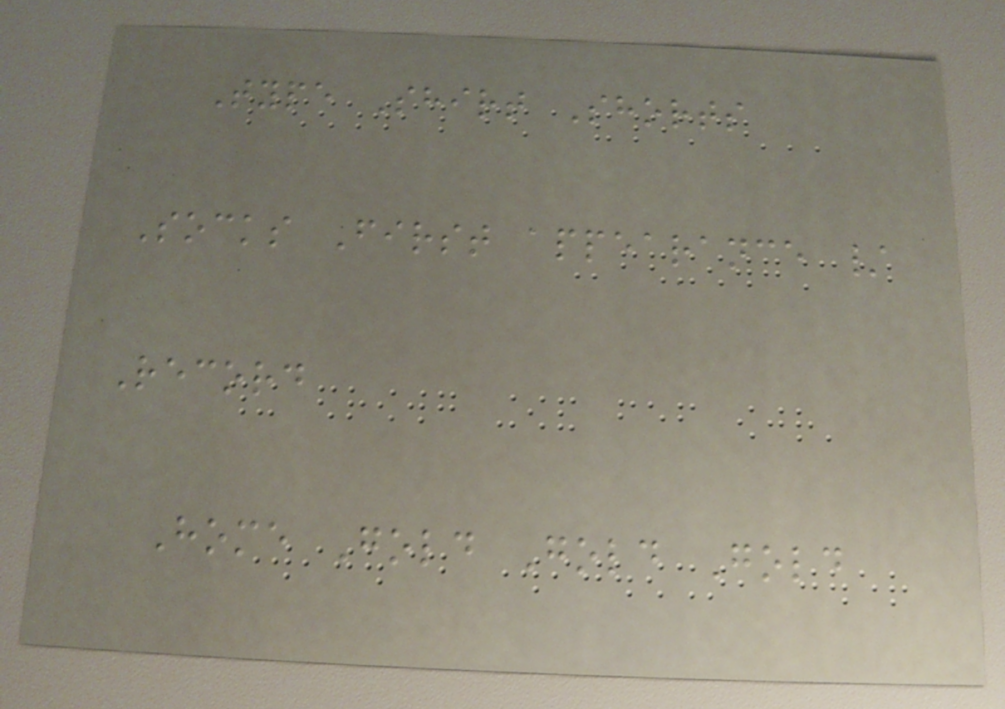Type Shirt Shorts
Socks First appearance /
Record
Home Gold Gold Gold
